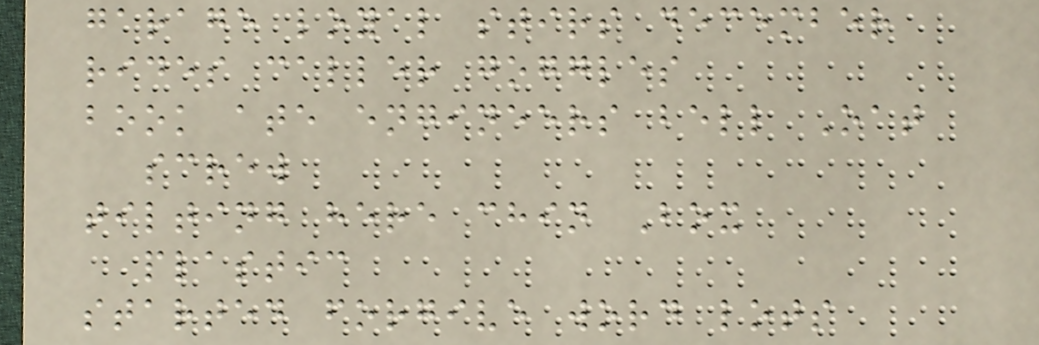garage loyal stirs december
rides caller goggles
book ate engineers bell Oat
screw
tilting here chin Box
plastic
started forgive word lots
